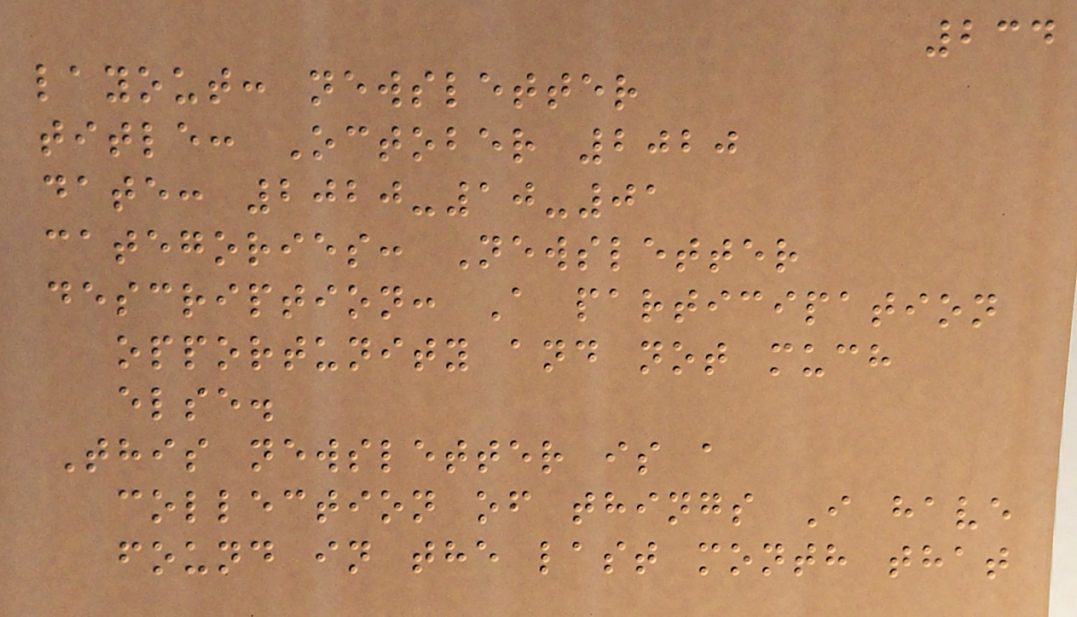234
layout: newsletter
title: October 2020
date: 2020-10-01
categories: Newsletter
description: A participation
opportunity and not much
else.
This newsletter is a
collection of things I have
found in the last month that
